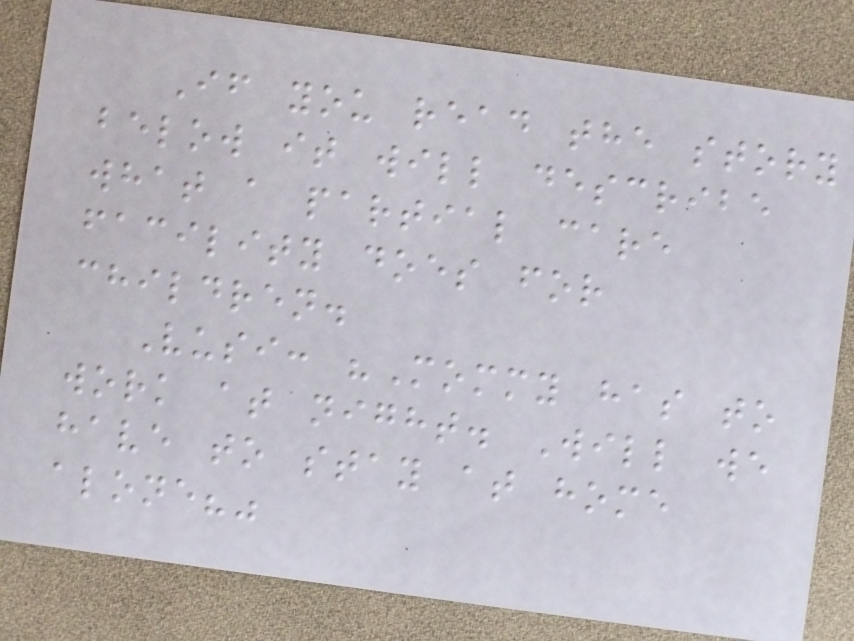If you read the story
below it will describe
what a partial care
facility does for
children.
Vusi: "Mommy has to
work at night. Will we
have to stay at home
alone?"
